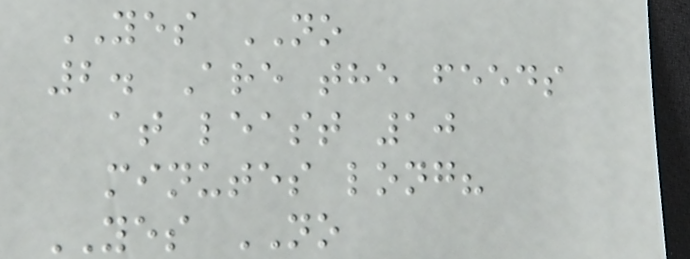YES NO
2. Are the feeds
at least 10
minutes long?
YES NO
